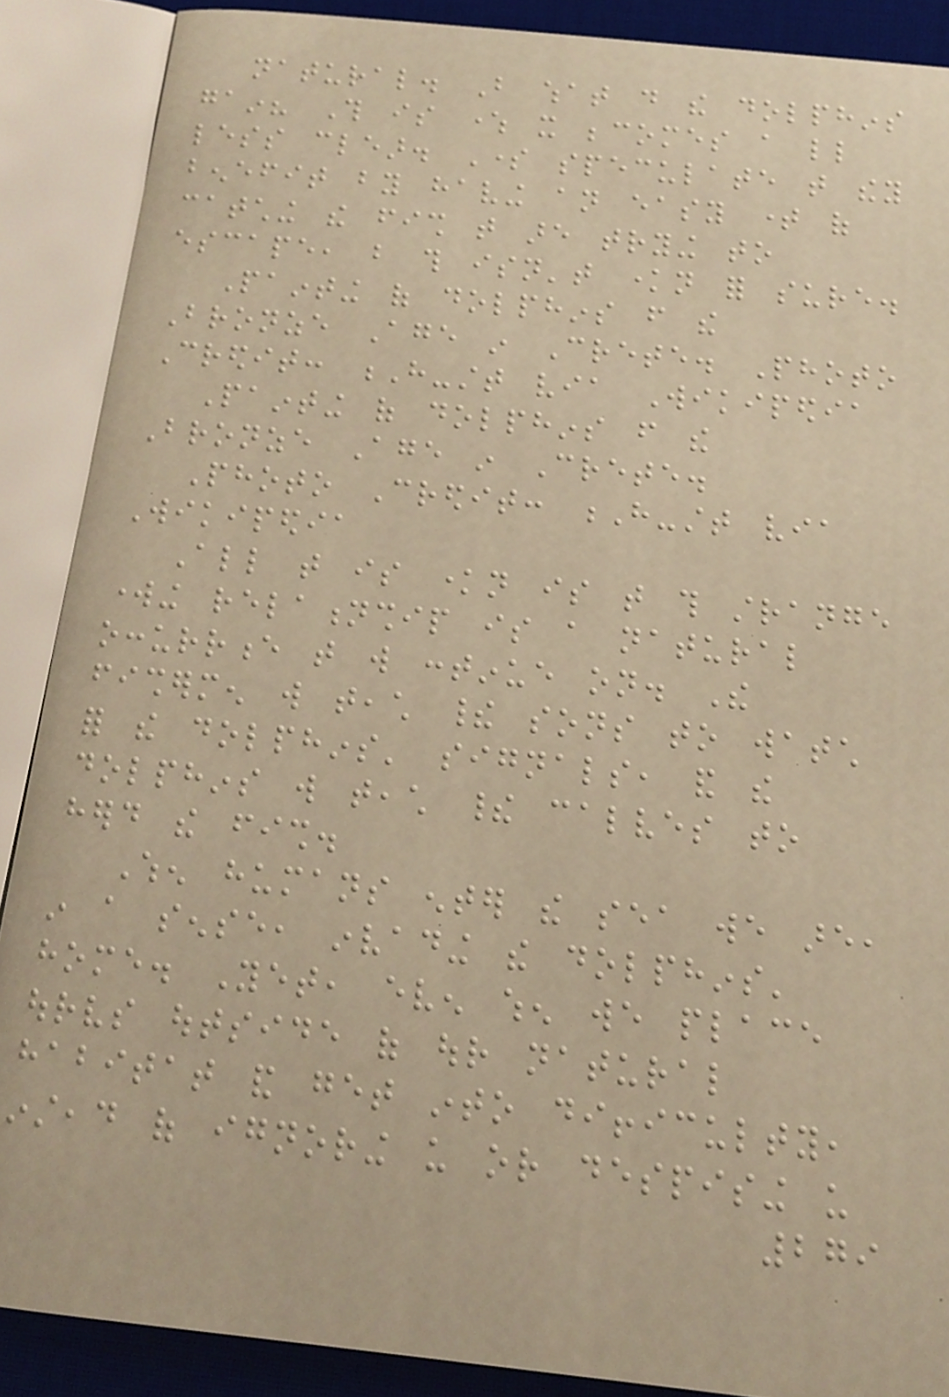natural. But what do the dolphins
gain? This is where it becomes a little
less clear. Some speculate that they
benefit by having an easy time of
catching the fish that are trying to
escape, but this isn't known for sure.
Painting of dolphins from the
Bronze Age in Crete. Photo
Credit: H-stt via Wikipedia
Painting of dolphins from the
Bronze Age in Crete.
Photo Credit: H-stt via
Wikipedia
All that is known is that this strange
working relationship is a natural
occurrence that will continue on. The
fishermen will teach their sons to watch
for the dolphins' signals, and the
dolphins will teach their calves to
herd the fish.
When humans enter the sea we are,
in a sense, invading the dolphins'
home. Yet, even when we place
ourselves outside of our natural
habitat and get into difficulty,
instead of ignoring us or despising us
279
